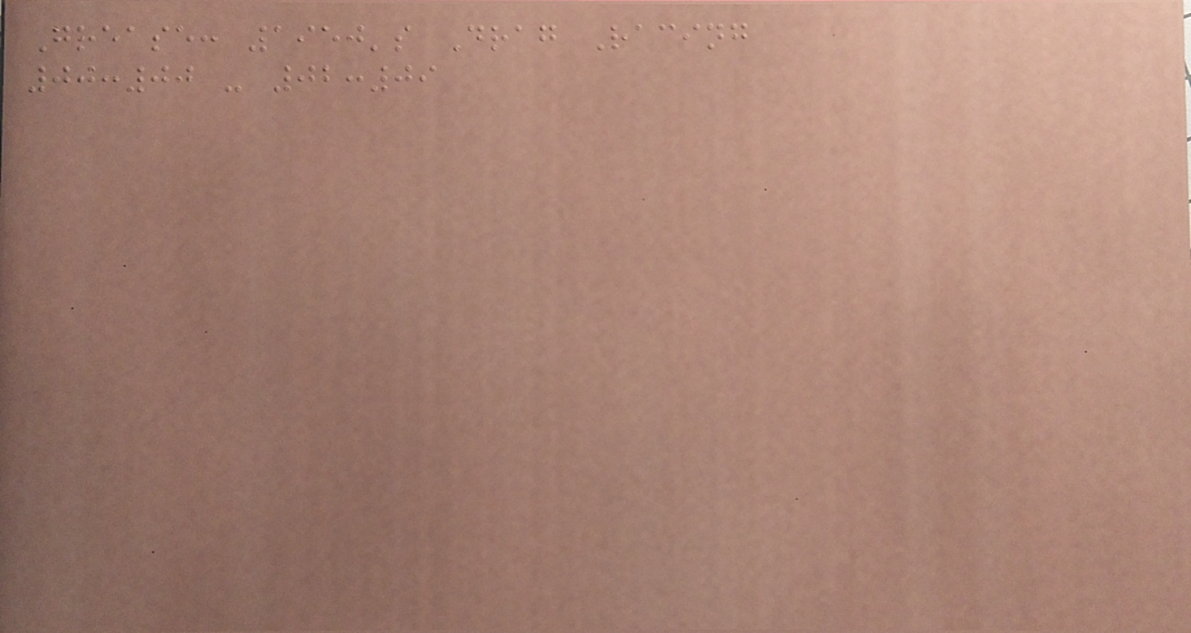Grease: 1950's Drag Racing
00:00 - 02:09
